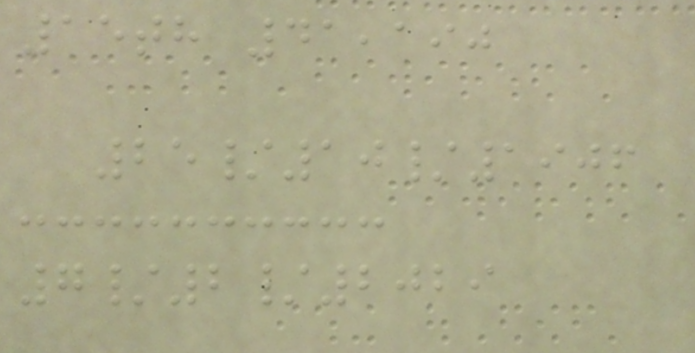15th 41,190
25/10/1906
7/2/2029
